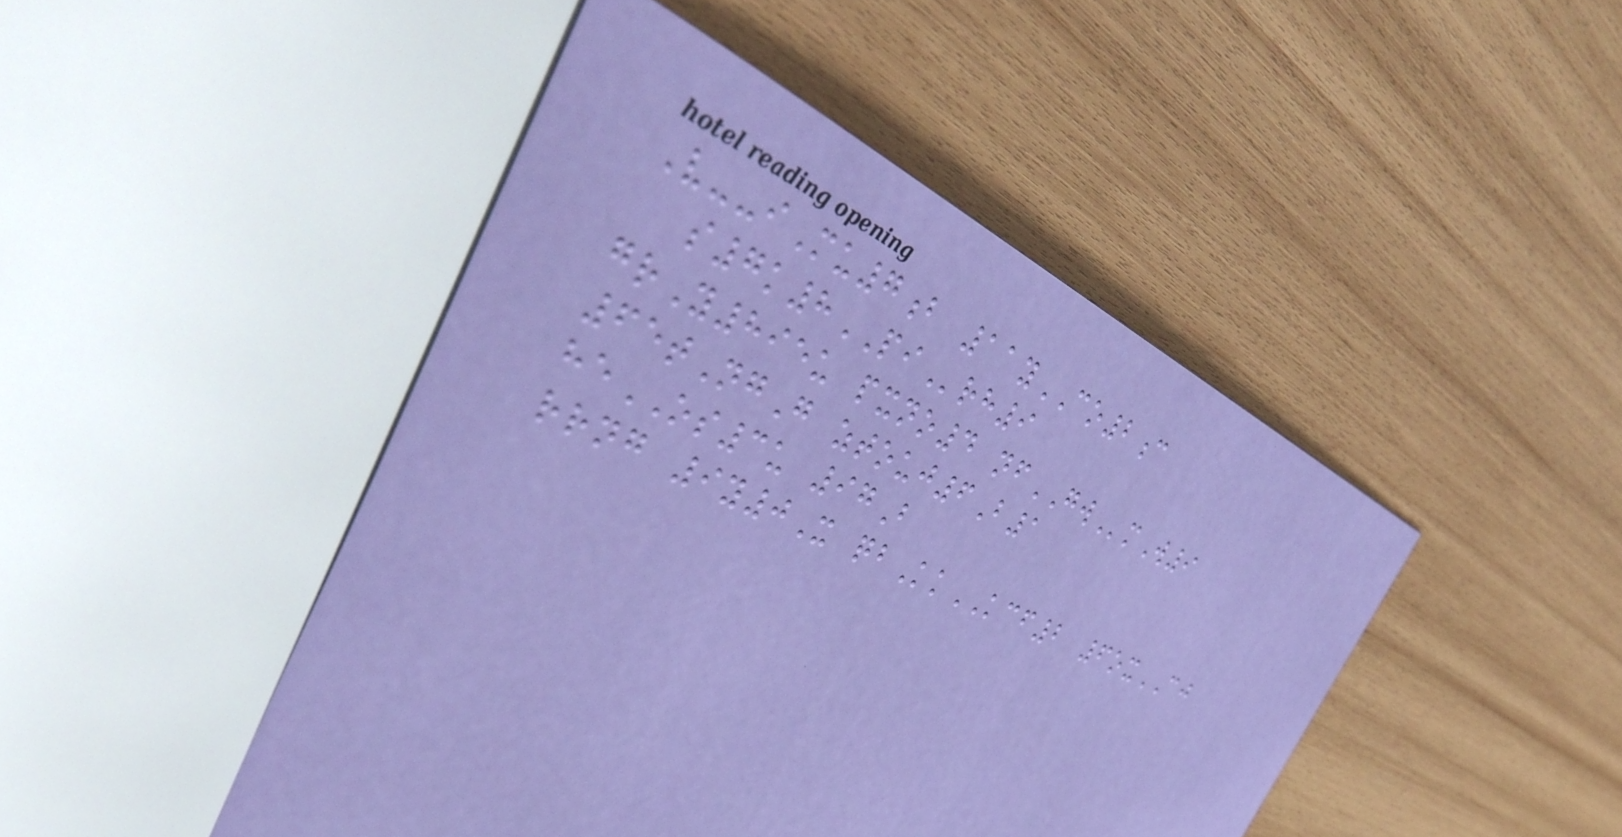V--iMu7b 11yCO2c
s7k8PIrh9
grY895u pxno4 nfGWmW9
65tNgG ztouj6B1
heOS3u 97B
rrng 9y0X qbKkKCF2 6oxCJ
